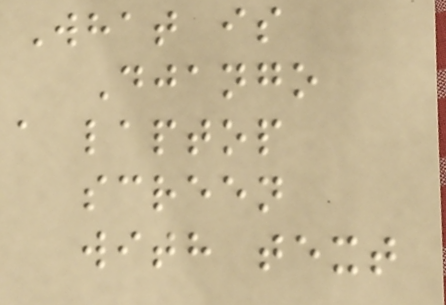What is
Django
a laptop
screen
with text
